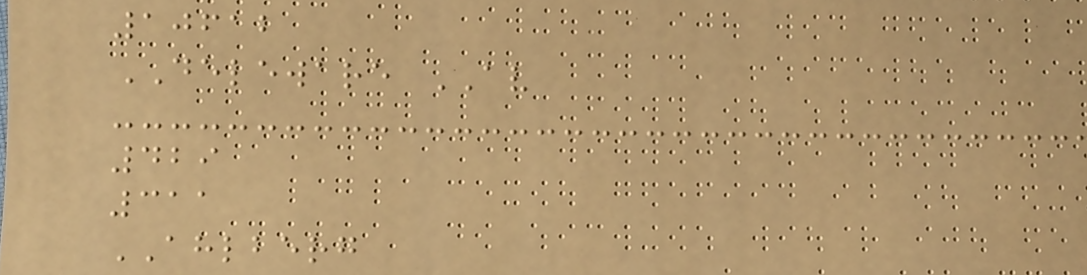10612
DELEWARE AV
429
311
AHLBERG
